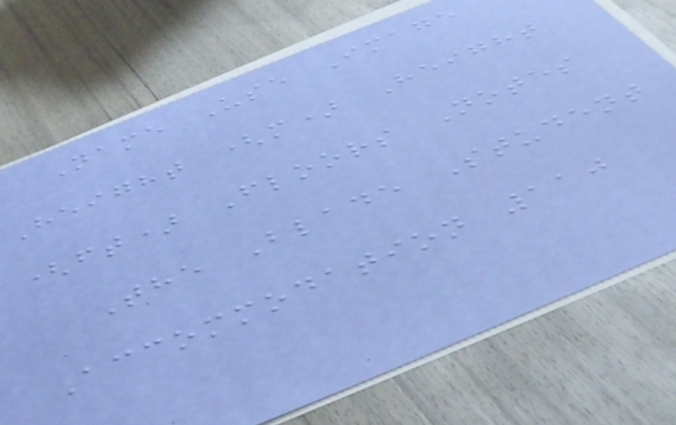Name Use Image
Height (m) Height
(ft) Floors Notes
The Blade Student
Accommodation 110
